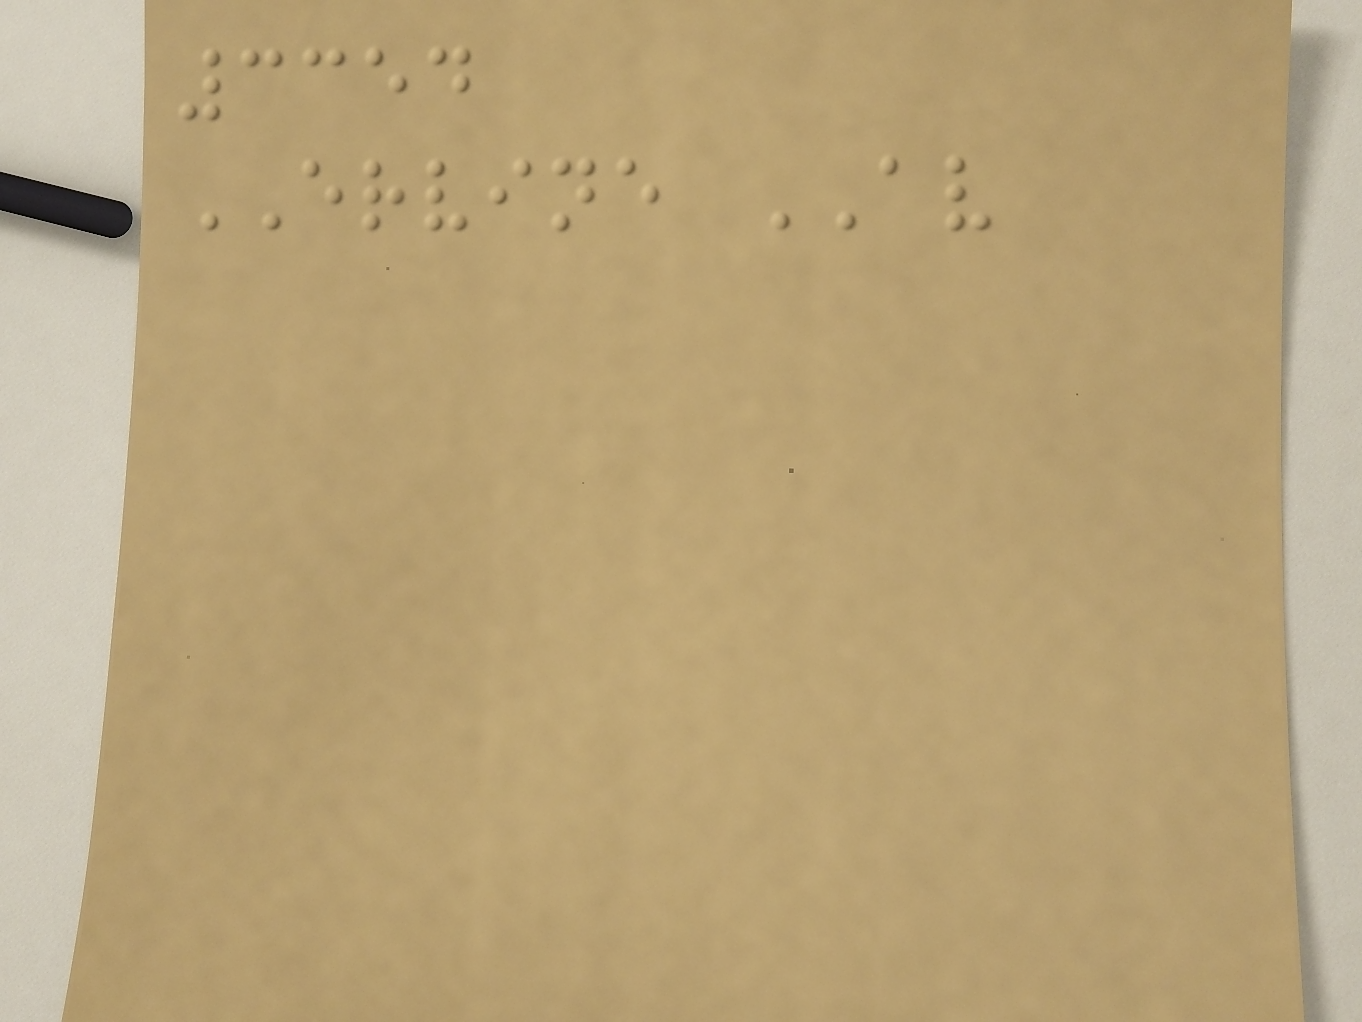3354
ERVINE AV
